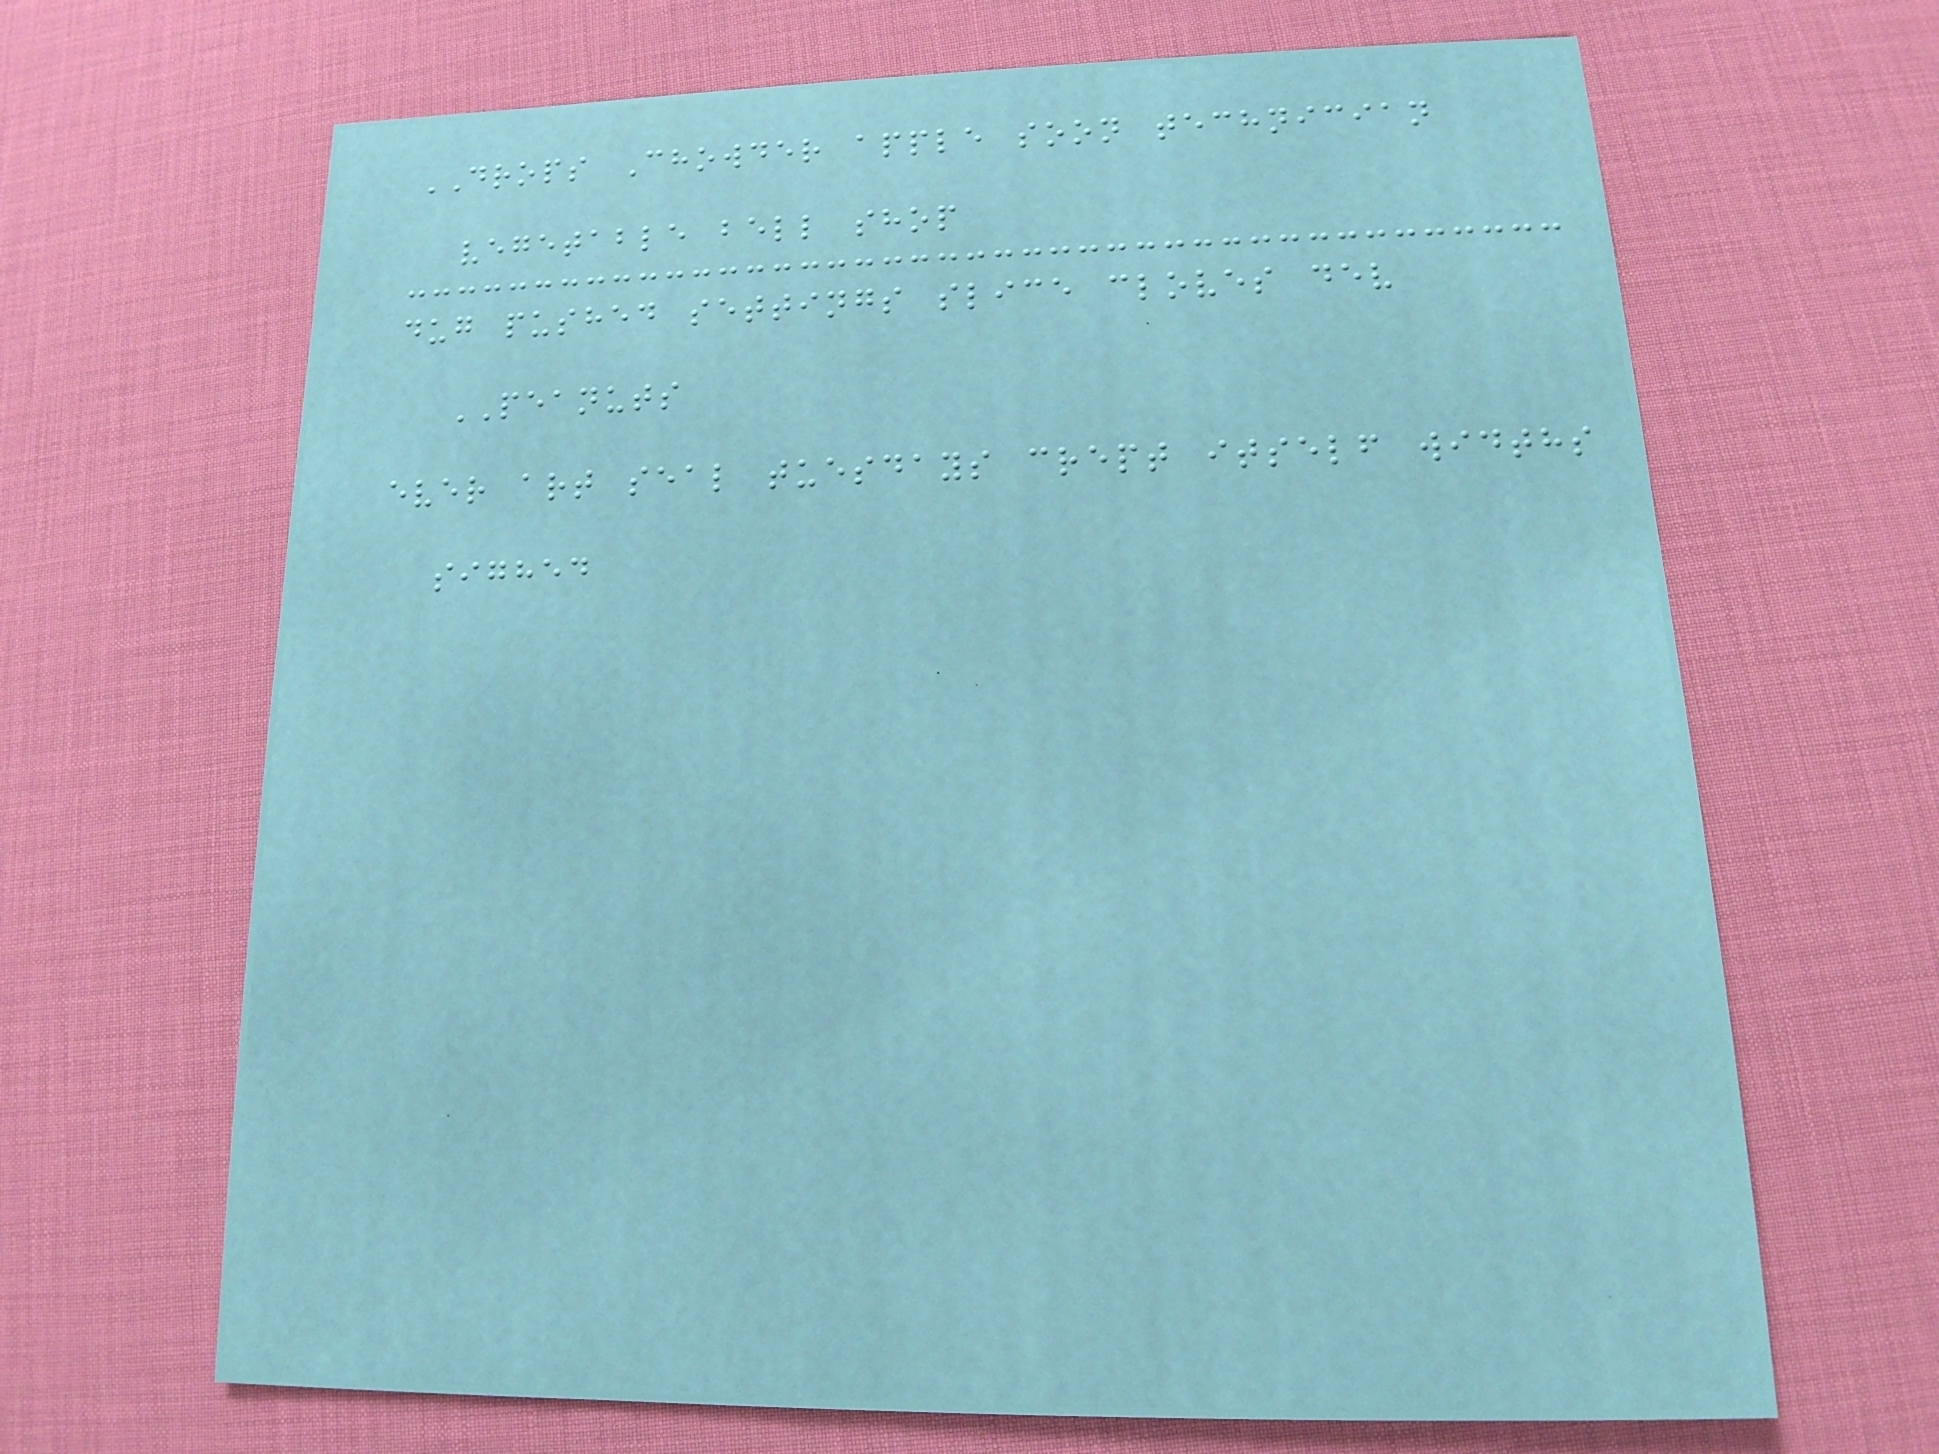DROPS Chowder apple soon technician
vegetable bell shop
dug pushed settings slice cloves dev
PEANUTS
ever art seal tuesdays crept itself widths
sighed
